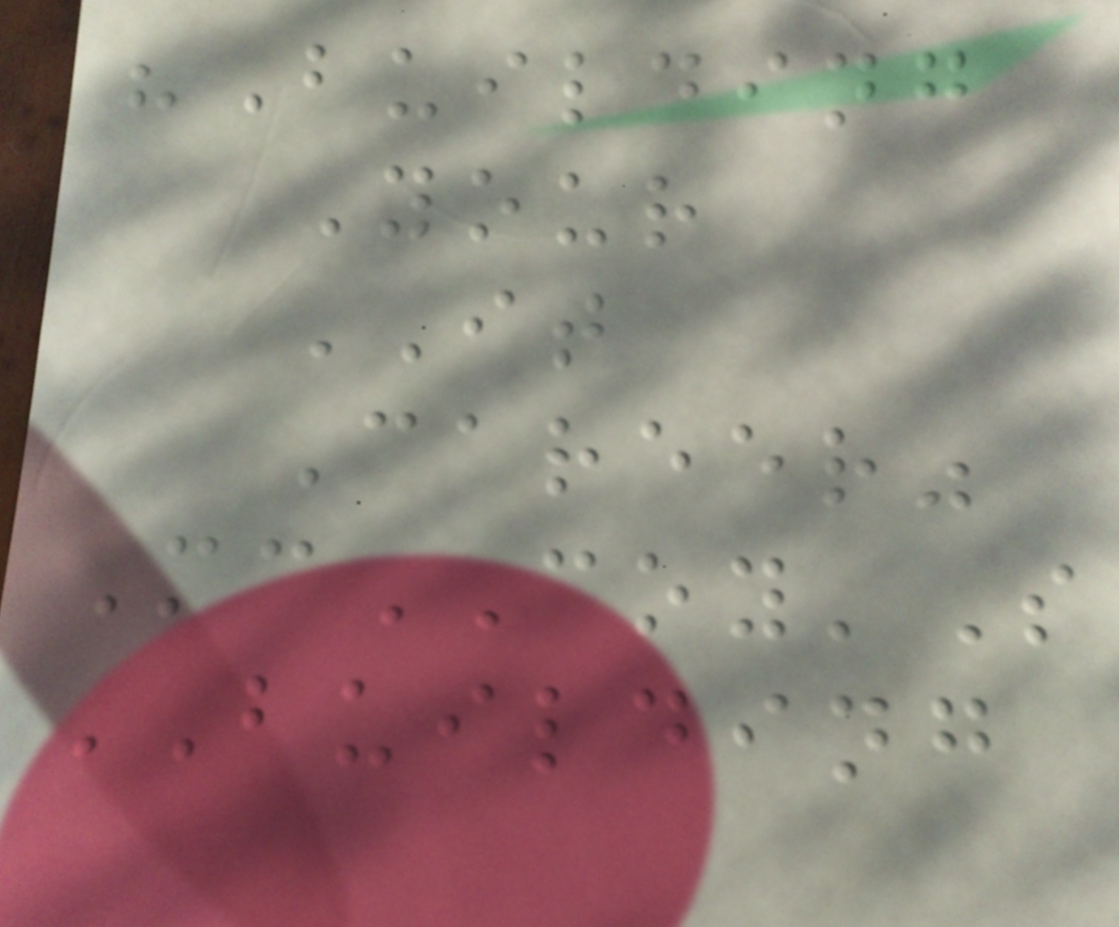"Building
Your
IT
Career"
McCOY'S
BUILDING
